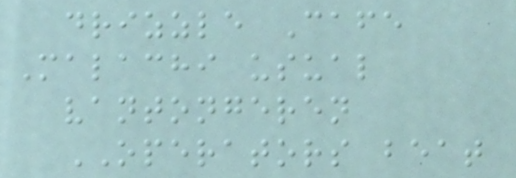drizzle Cafe
Malachi usual
vantongeren
OPERATORS beat
